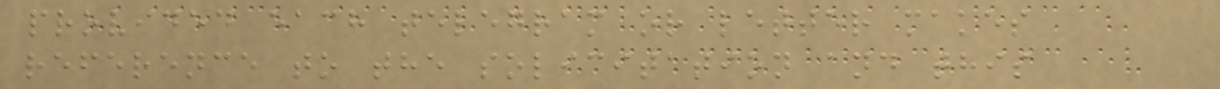provided each telegram or letter makes
reference to the solicitation and this
